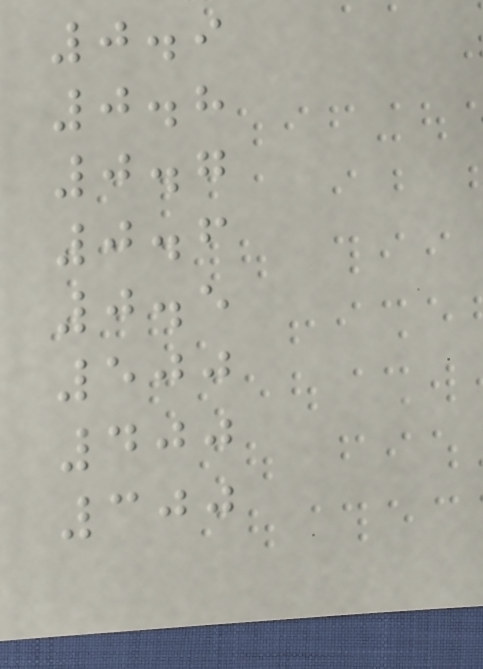0.9
0.8
0.7
0.6
0.5
500
400
300
